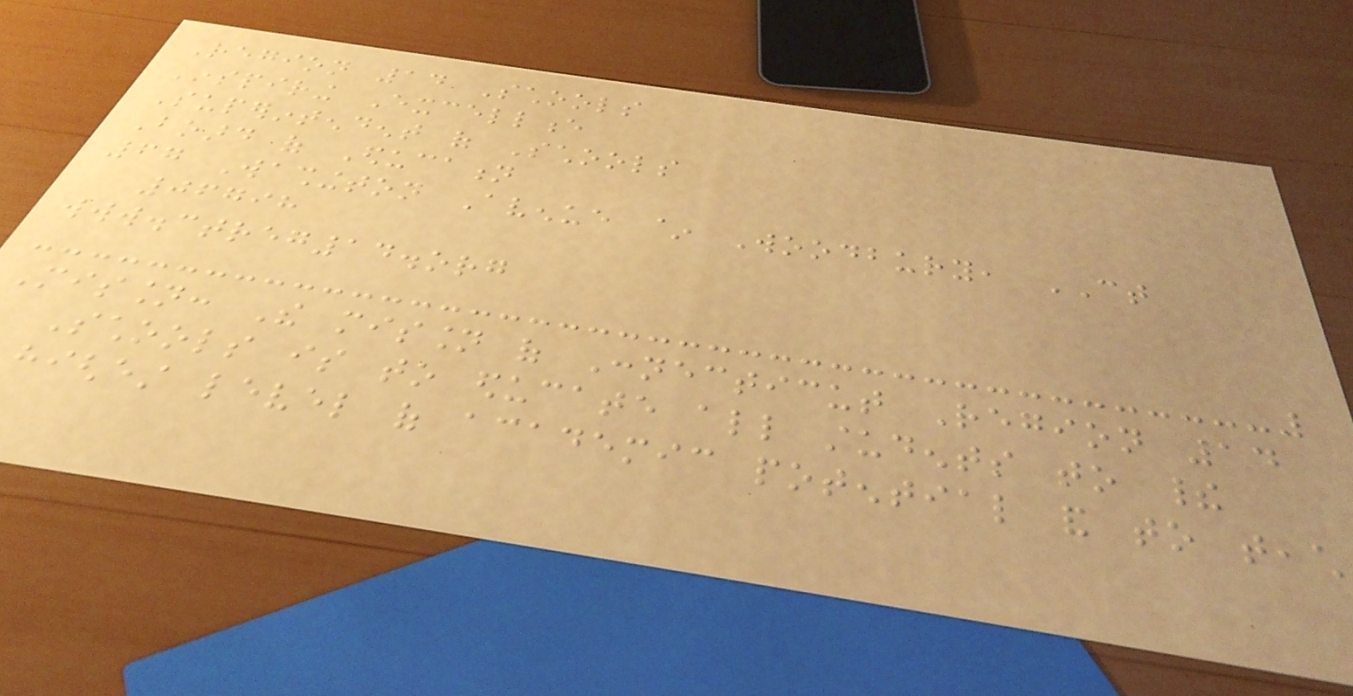Region 14 Schools
Inspiring Excellence
Superintendent of Schools
Board of Education
67 Washington Avenue ~ Woodbury, CT
06798
www.ctreg14.org
Mission: The mission of Connecticut Region 14
Schools is to educate all students to their
highest level of academic potential and to teach
